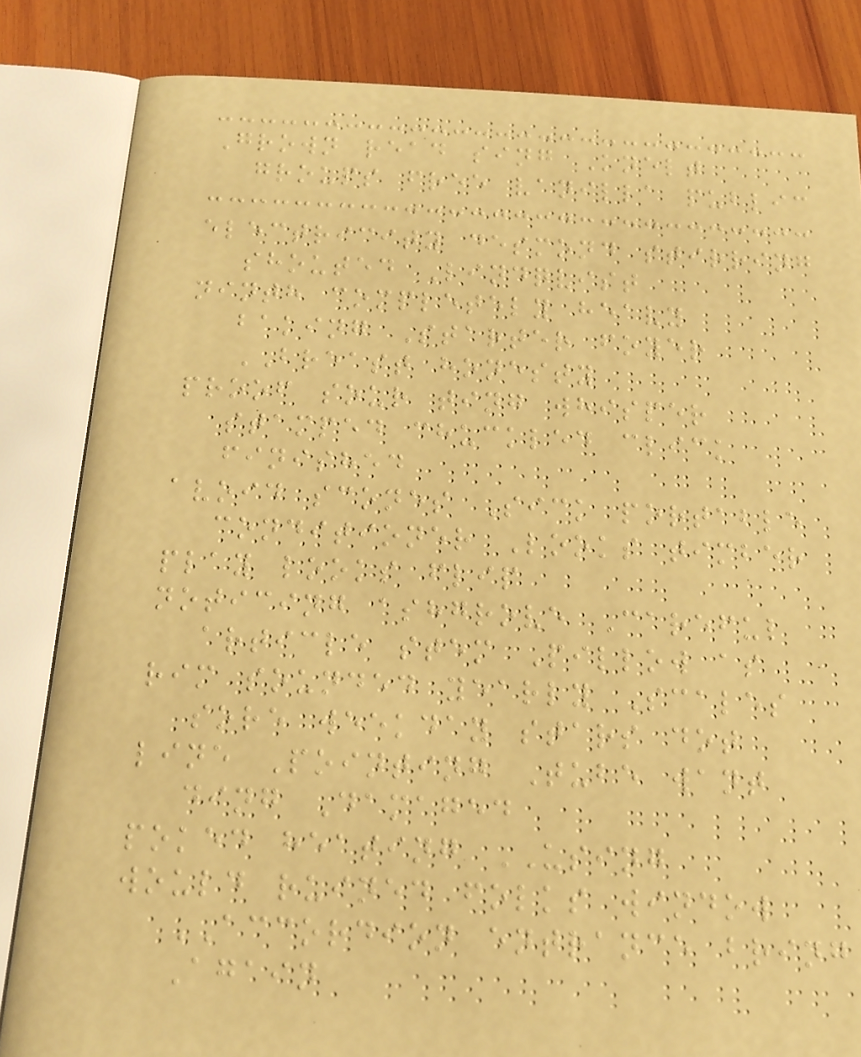Grown read sing Knelt
groups free vanilla public
electricity desmond stirring
shouted Lindqvist
ninth completely heavy
baking Starter foyer
BREAST honesty
proof sour ting whisper
stamped chuckled click
finished
avoid scones Sick portable
conditioner Looks timber
play looks flip
noticing ashgrove Careful
article stem Pillow as
rim sounded yearly Scales
sore weekday stars dot
line Pointing Tube want
ding Damaged
poked heating USING
would ruined folks window
ACCORDION entrance bring
Again
